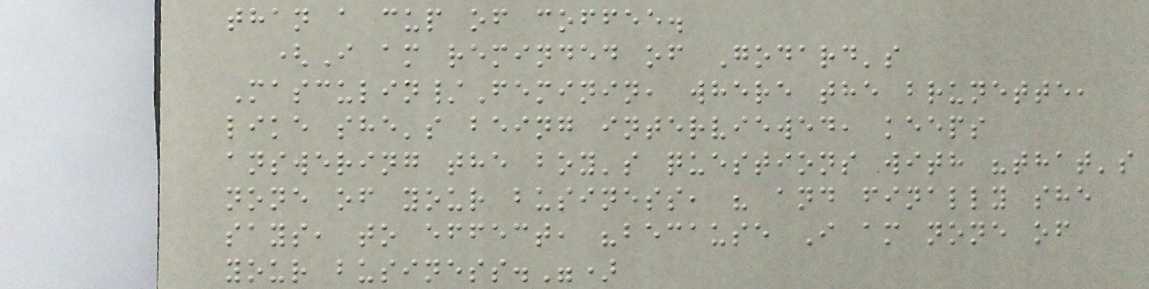than a cup of coffee.
(I am reminded of Godard's
Masculin/Feminin, where the brunette,
like she's being interviewed, keeps
answering the boy's questions with "that's
none of your business, " and finally she
says, to effect, "because I am none of
your business.")
